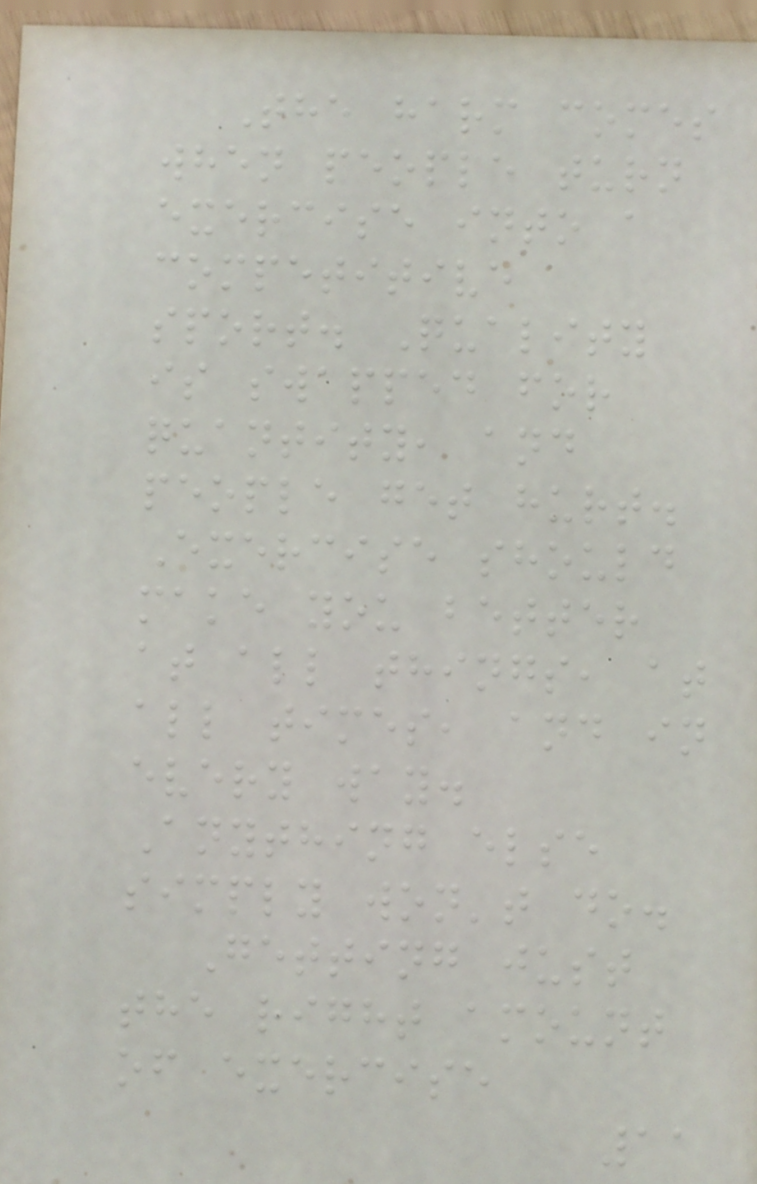The harm comes
when people turn
exercise into a
competitive
sport. Quality
is swapped for
quantity, and
people get hurt.
Exercise should
make you better
at all things, at
all times, and in
every way.
Anything else
simply won't do.
Getting just
the right amount
of exercise
11
